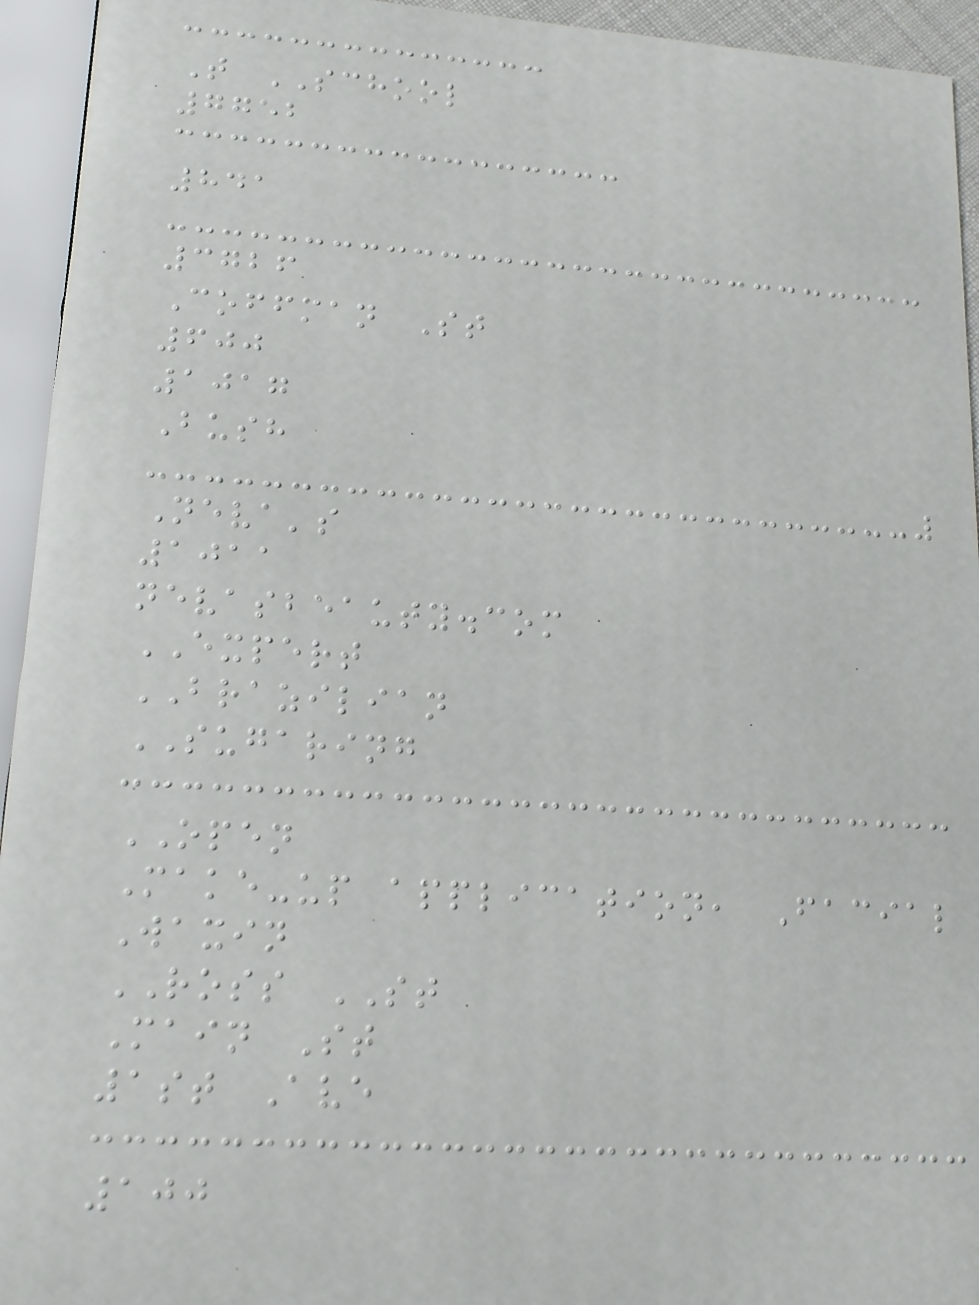T SCHOOL
7752
841
3726
Coffman St
600
1017
Bush
Neva's
1011
nevasbeauty.com
EXPERT
BRAZILIAN
SUGARING
OPEN
Make-up application, Facial
Waxin
ROSS ST
Main St
1st Ave
100
